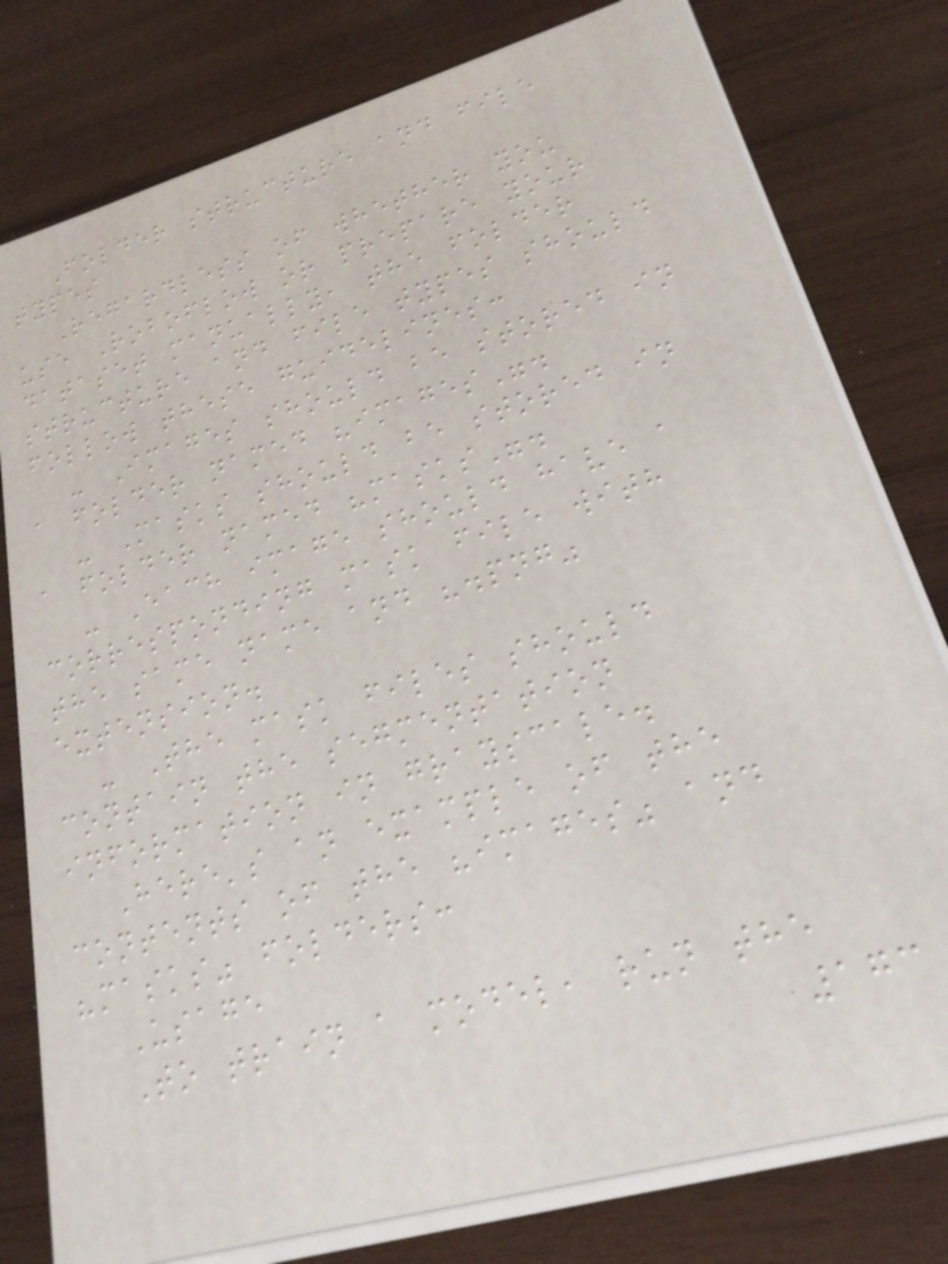Folder structure and file
types
Regardless of whether you
use Roboflow or prepare your
dataset manually, the folder
structure and file types should
follow these guidelines:
- Images should be stored in
a folder named "images".
- Masks should be stored in
a folder named "masks".
- Each image should have a
corresponding mask file with
the same name and ".png"
extension.
- The mask files should
contain the segmentation
information in grayscale.
Here's an example of the
contents of the "images" and
"masks" folders:
Usage
To train a model, run the
173
